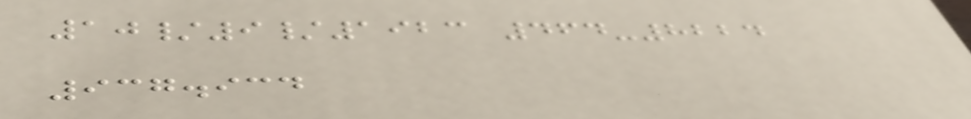10/9/1923 464-8224
937.934
